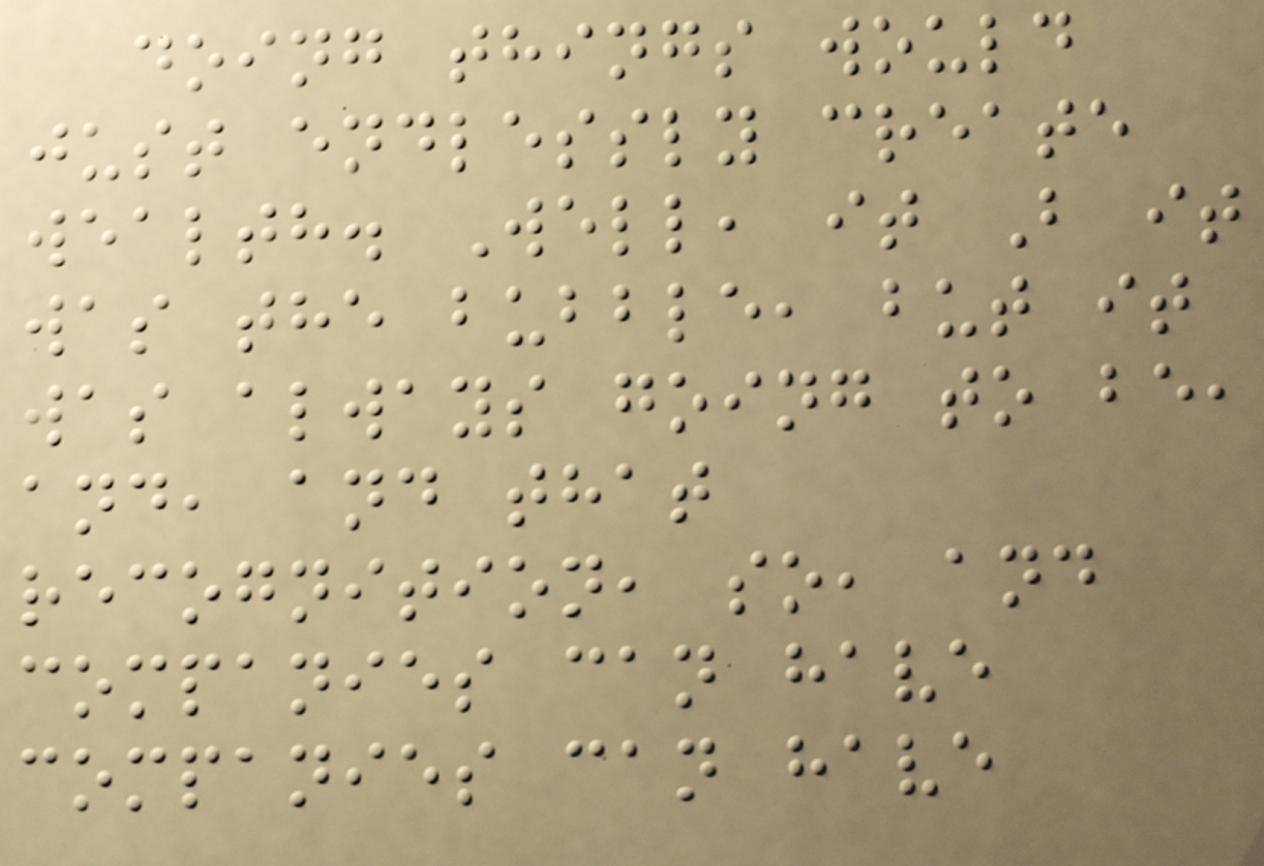doing things would
just endlessly create
wealth. Well, it B it
was the bubble, but it
was always going to be,
and, and that
recognition, so, and
companies can have
companies can have
